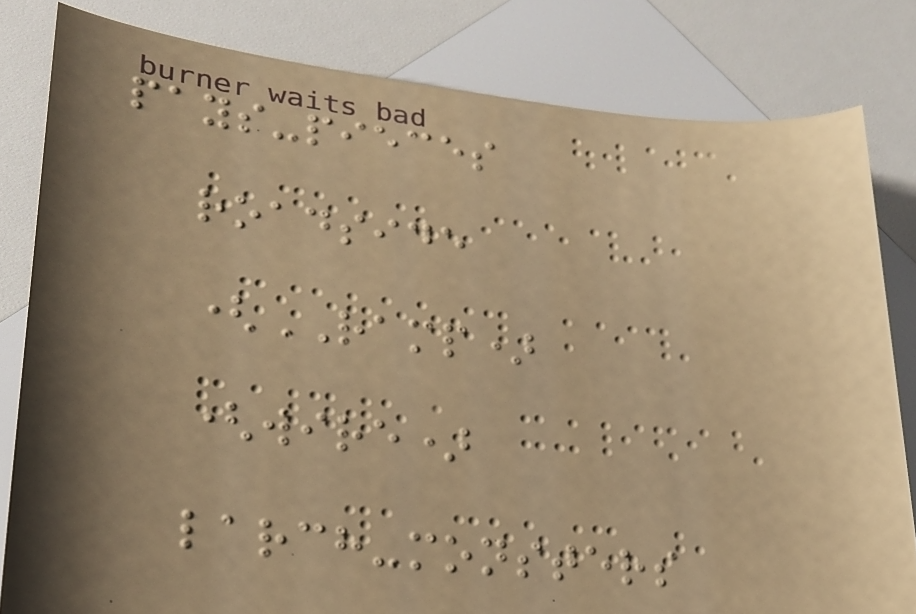pays-pieces
roadside
(RAMP)
(wire)
larch-monsters
